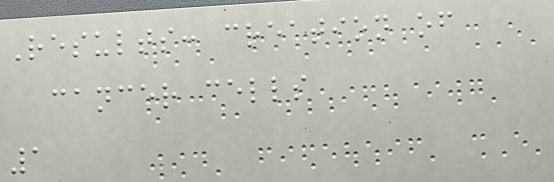Results: creation of
cancer cells
1
